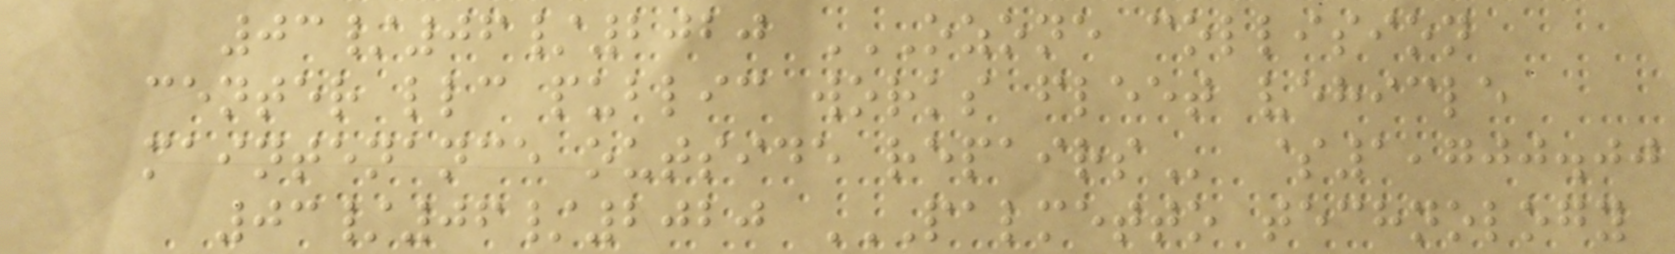03/06/2020 OZONE COLLISION
CENTER LLC PUBLIC WORKS FLEET VEHICLE
MAINTENANCE OUTSIDE REPAIRS $1,700.00
03/06/2020 PALMETTO TECHNOLOGY
